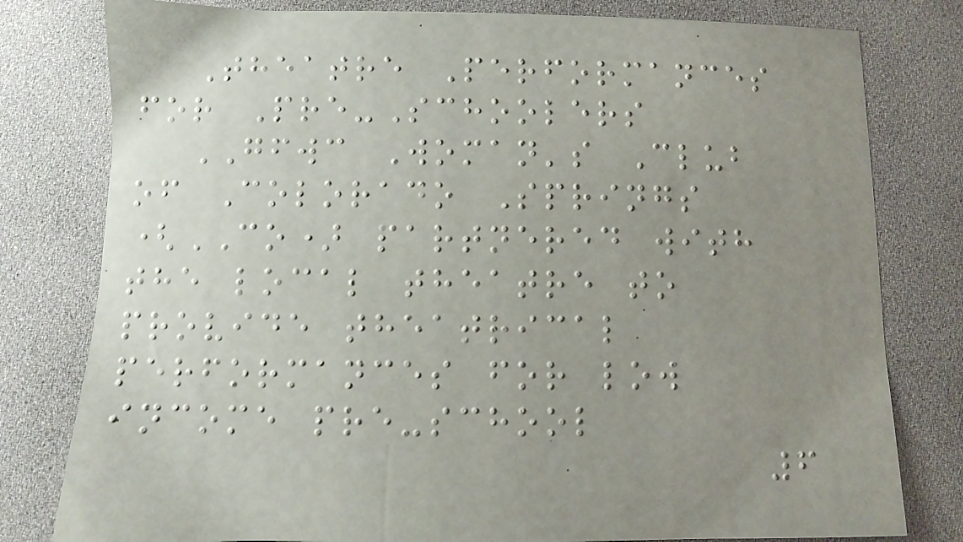Theatre Performances
for Pre-Schoolers
GFWC Woman's Club
of Colorado Springs
(CO) partnered with
the local theatre to
provide theatrical
performances for low
income pre-school
6
